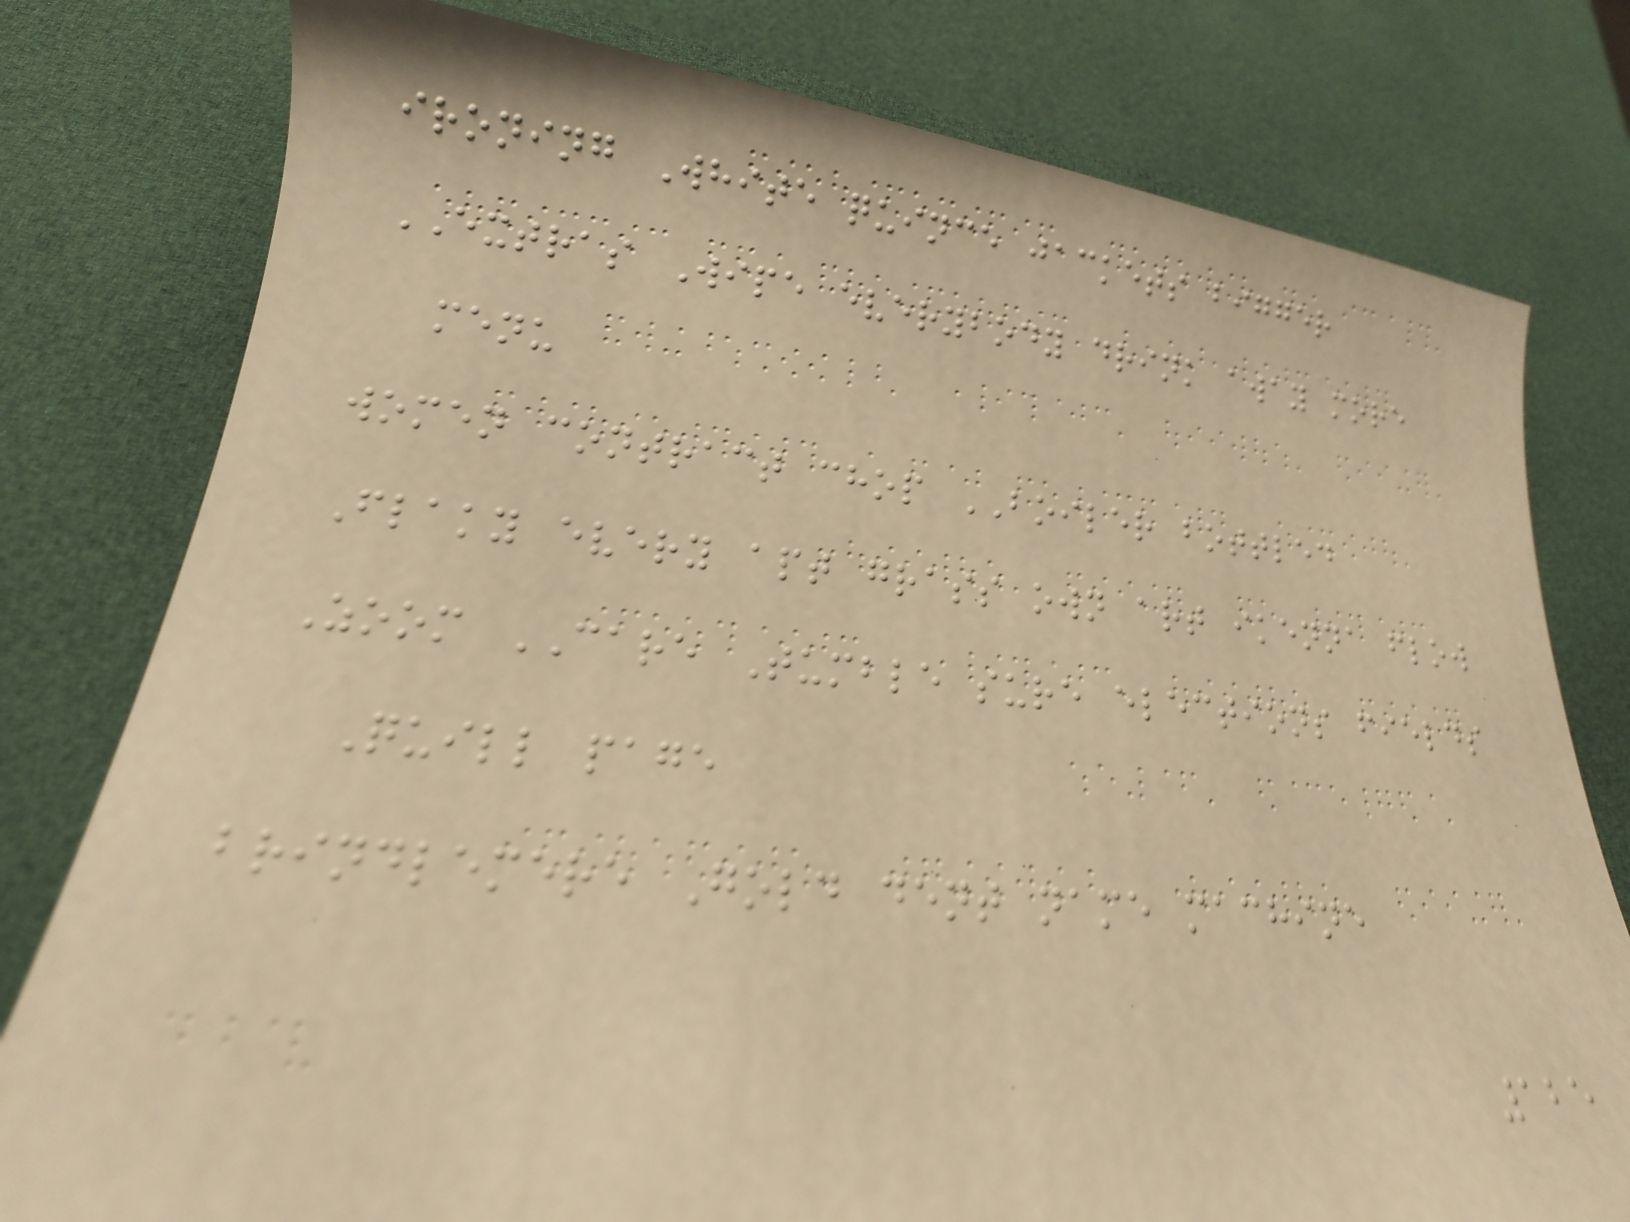ironing White quince jackets bigger
EXTRAS Wipe everybody drink away more
menu
women contract chop BOILER bottled
Flaky every apt grass own art ikenna flow
Zoom CARE Tumble sure elections fields
Quill page
brindlemere Gold dent name machine
125
